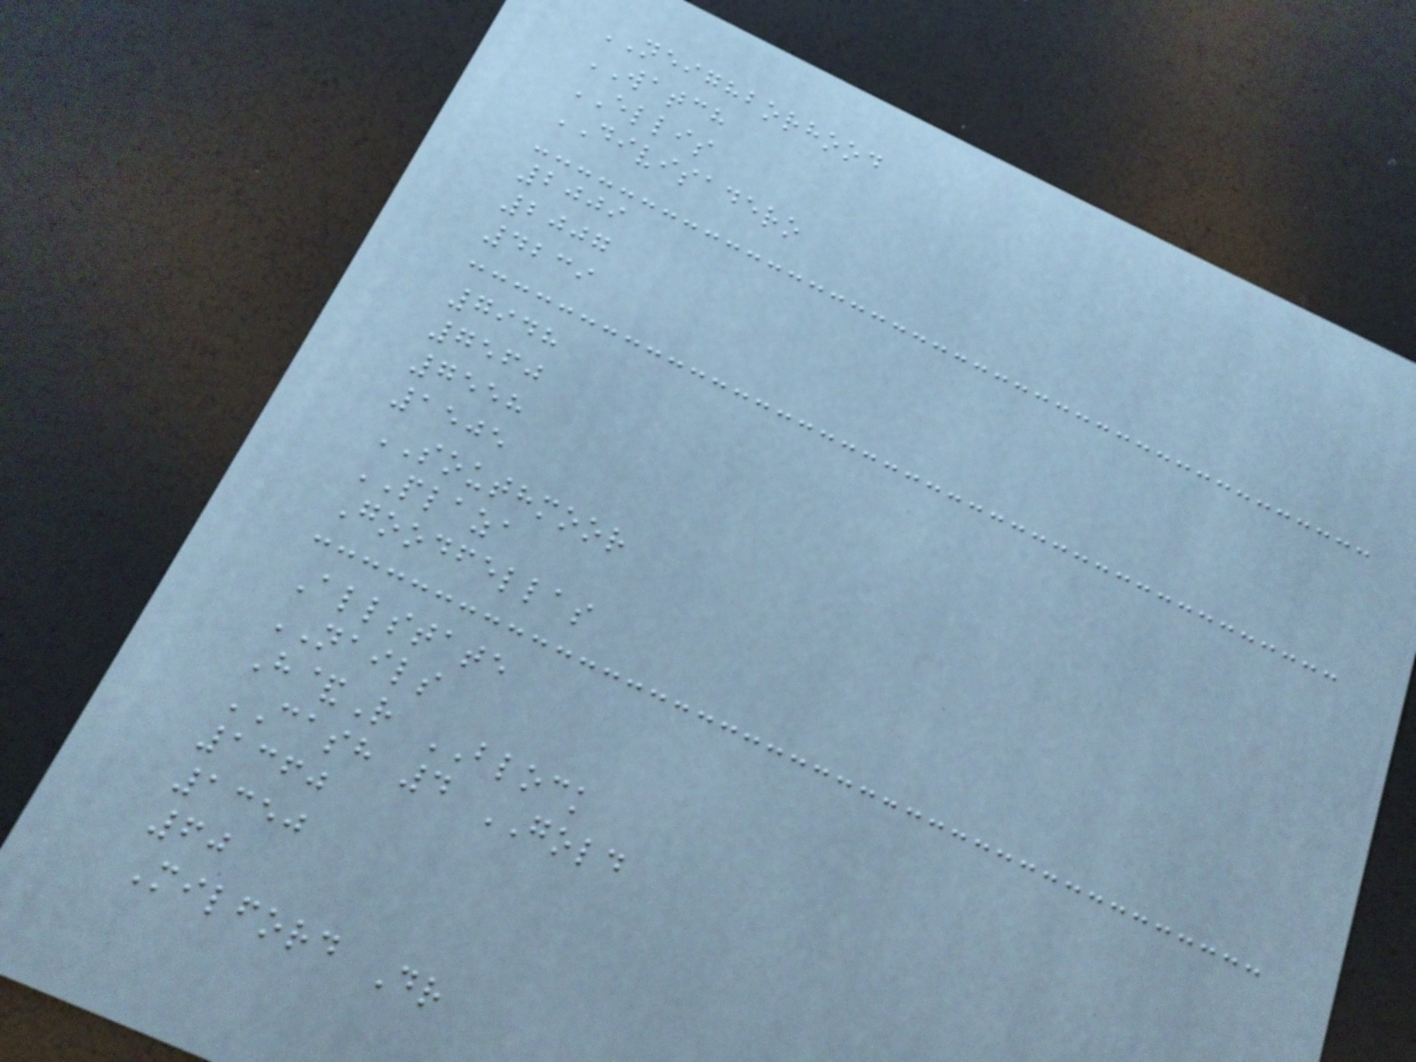NEIGHBORHOOD
WATCH
ELLIS
DIVISADERO
2009
2007
4239
7948
7560
7558
1505
SOUTHMOOR
PLAZA
Goodfellas
Allstate
NAILS
H&R BLOCK
CASH 4 GOLD
1360
1350
60
Milford Dr
